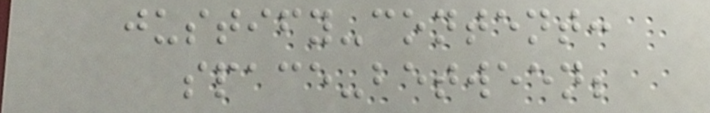justify-content:
space-between;
